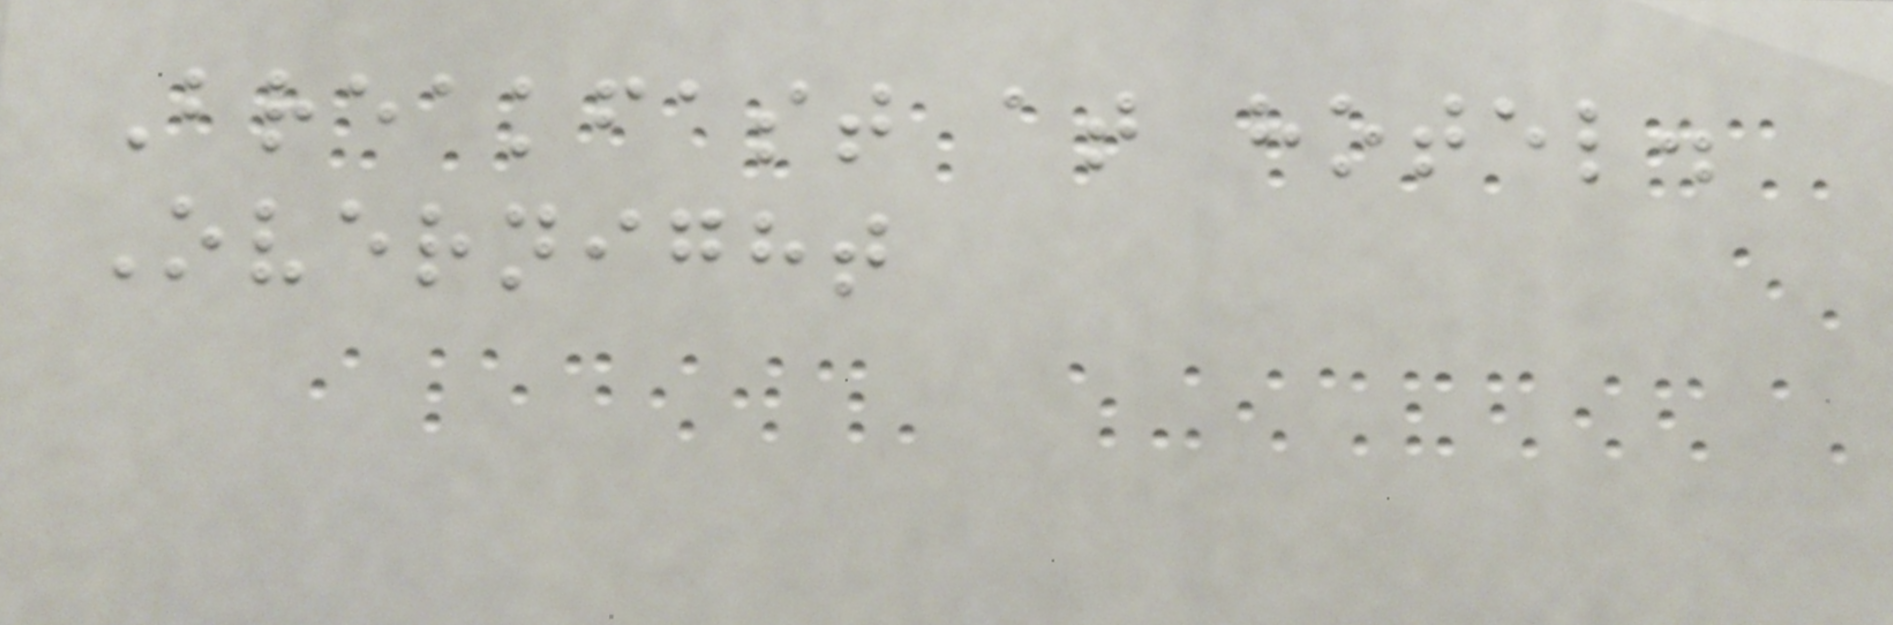Breakfast at hotel.
Overnight
